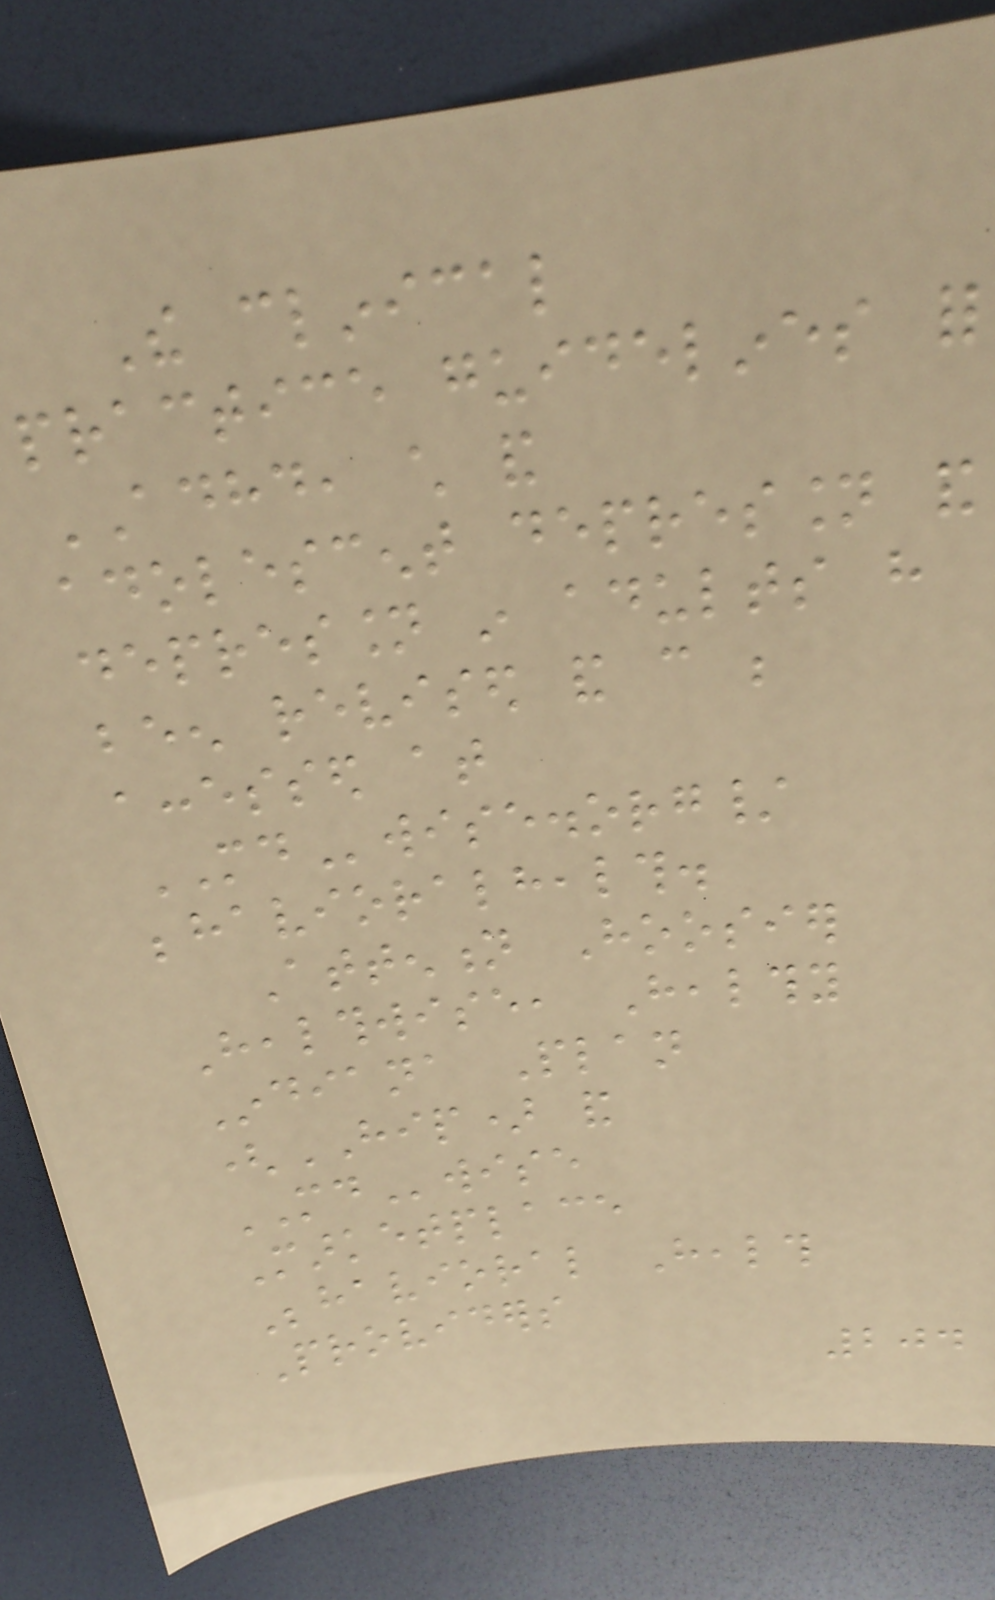The clinical
practice guidelines for
ADHD, child and
adolescent depression and
depression in adults have
been revised and can be
accessed at
MDwise.org/
behavioralhealth.
Attention Hoosier
Healthwise, Healthy
Indiana Plan
(HIP) and
MDwise
Marketplace
Behavioral Health
Providers
204
